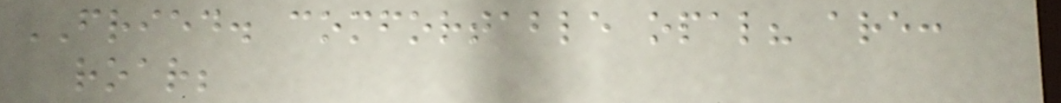FRIED. comfortable opal? are:
roar;
